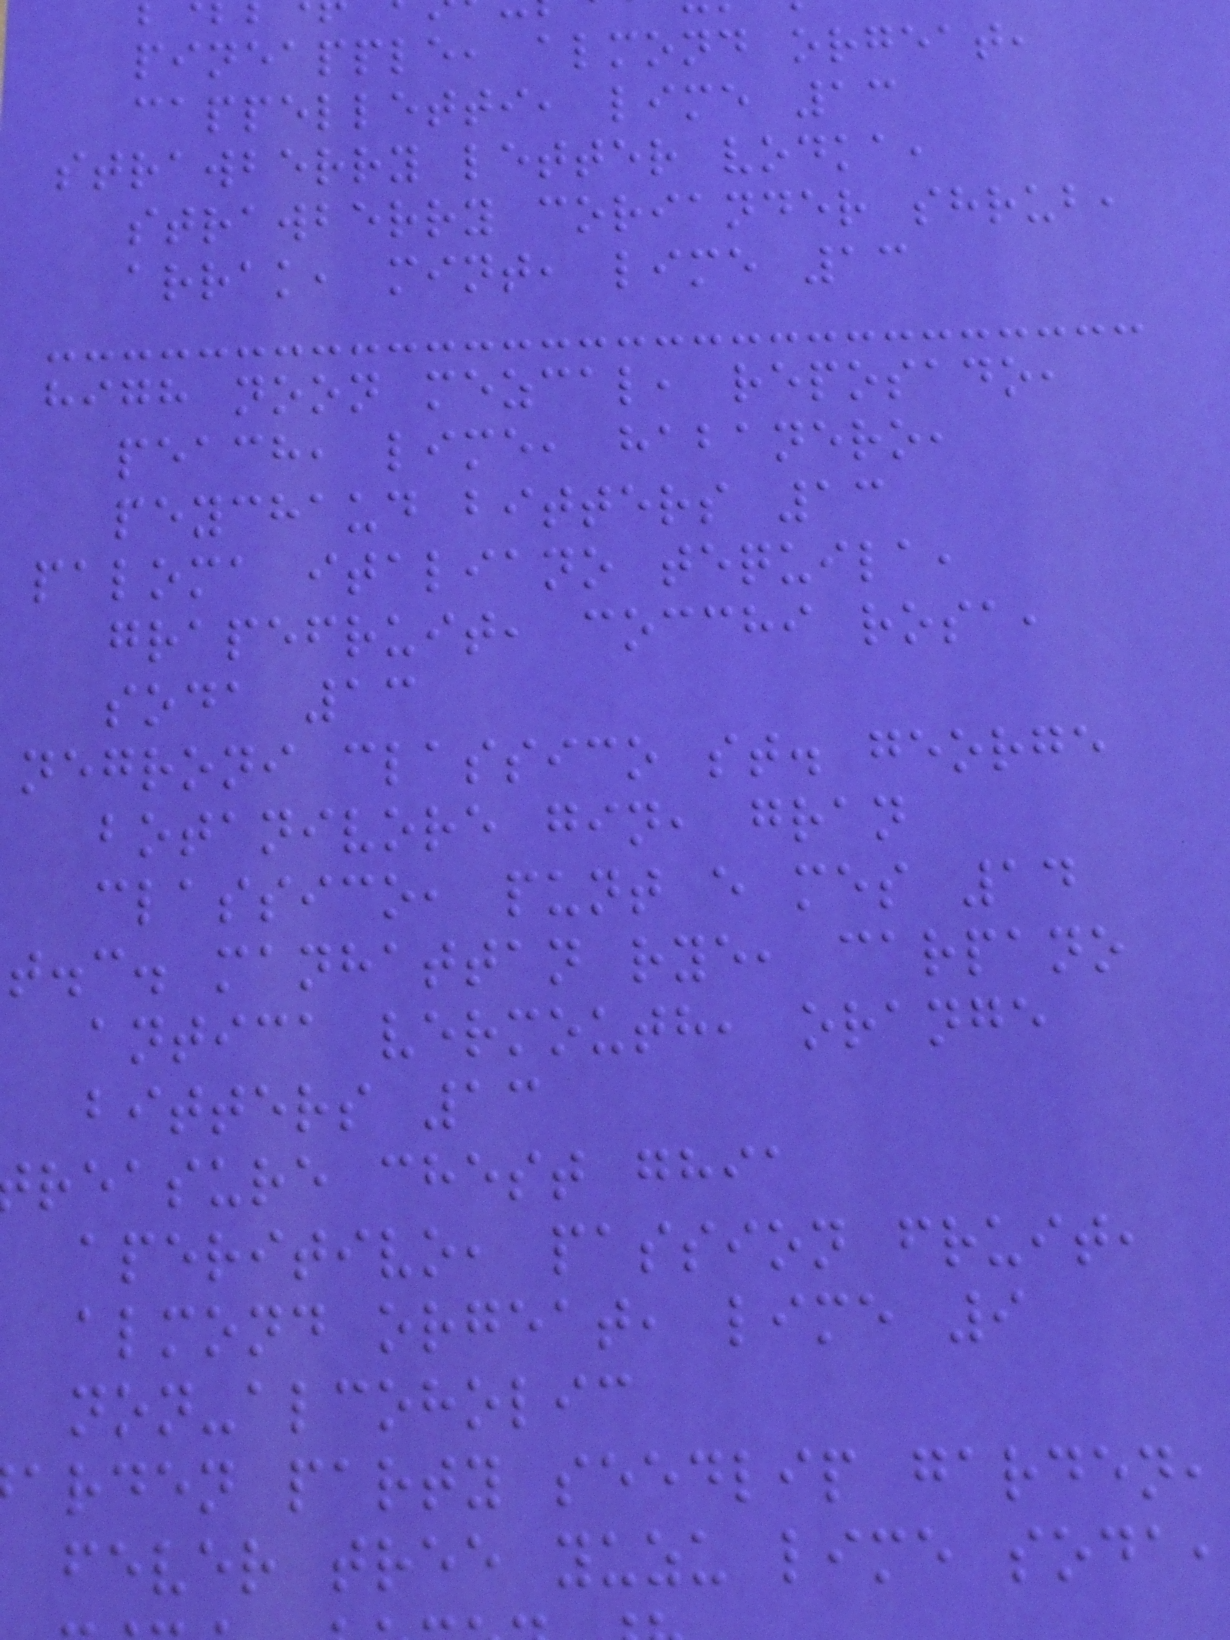pineapple, almond orgeat,
cappelletti, lime 13
strawberry letter vodka,
strawberry coriander shrub,
arrak, mint, lime 13
high noon mezcal, reposado,
peach, lime, habanero,
peychaud bitters 13
paloma italiano tequila,
grapefruit, cocchi rosa,
soda 13
negroni classico st. george
botanivore gin, gran
classico, punt e mes 14
t.c. manhattan rye, carpano
antica vermouth, orange
bitters 13
reasure chest ghia
aperitivo, passion fruit,
almond orgeat, lime 9
non-alcoholic
arden party seedlip garden,
fever tree yuzu lime soda,
